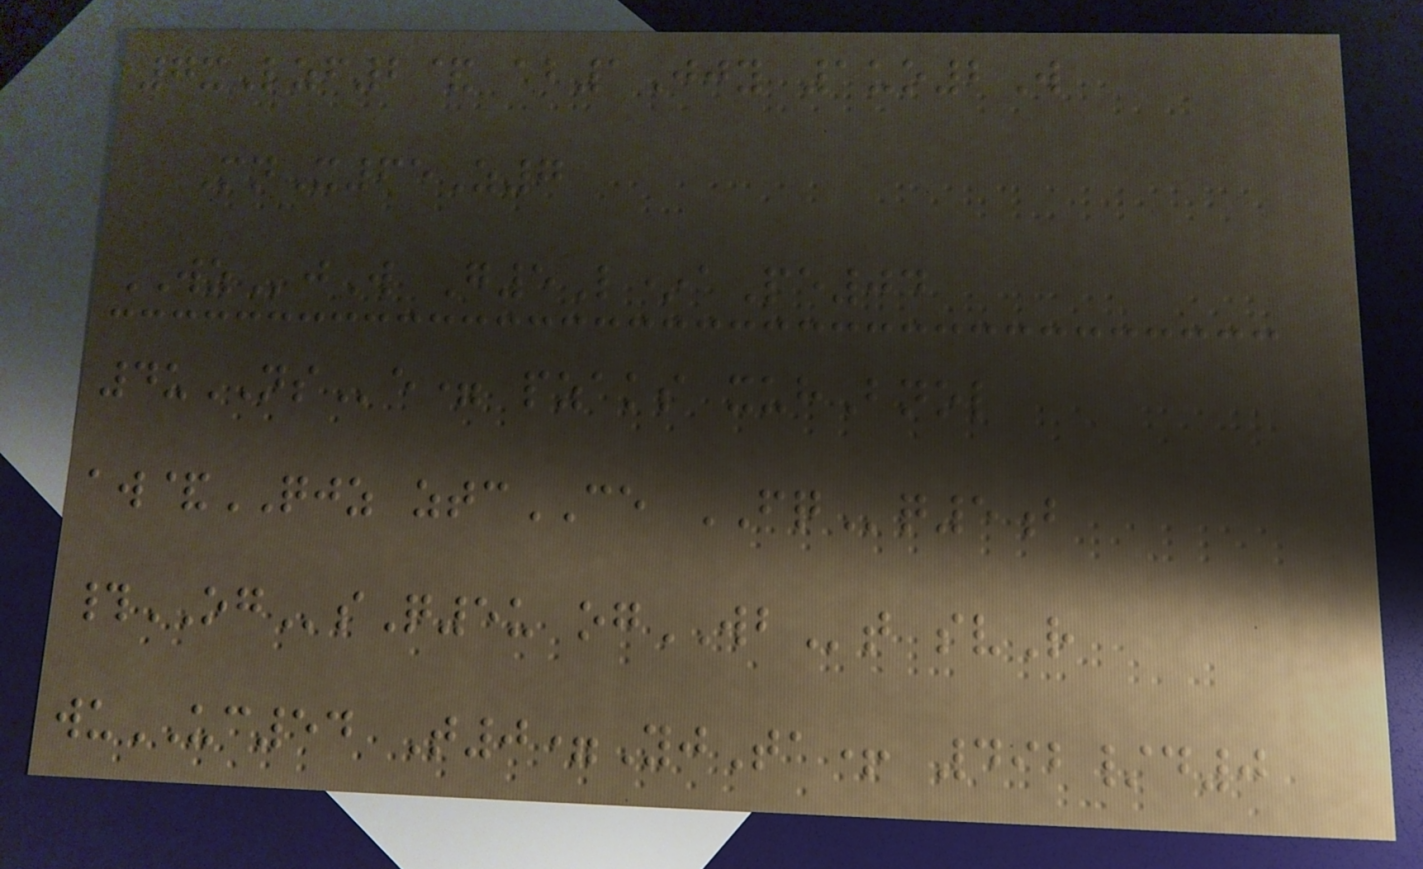7xLzf2& ab1Jjy 1uo2W
MnX65Z7
WZjW G5L*aPe04
4uNSe= pzaks xuhBnol
aw&QJZ ztcCE FQq5b
#OGsQ5u ogWBt svR
wuUC54 T0=YjTa+ 492/d0
